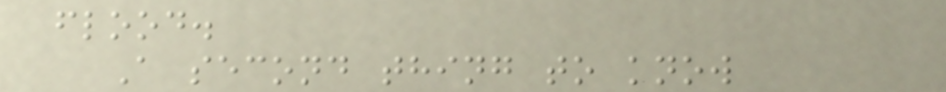flood.
A second thing to know
